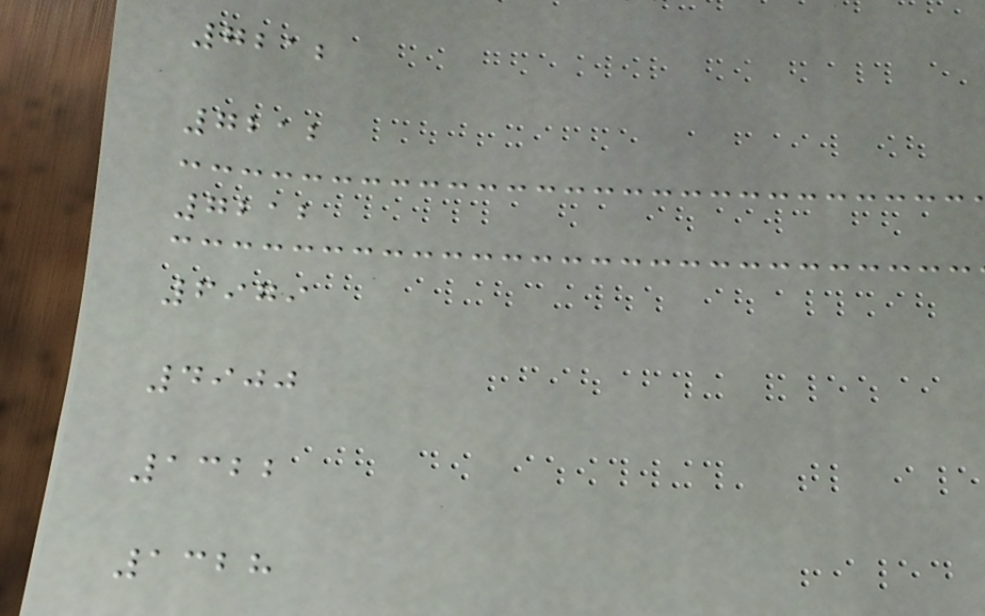7212
7212
7212
6979
4900
1322
1328
